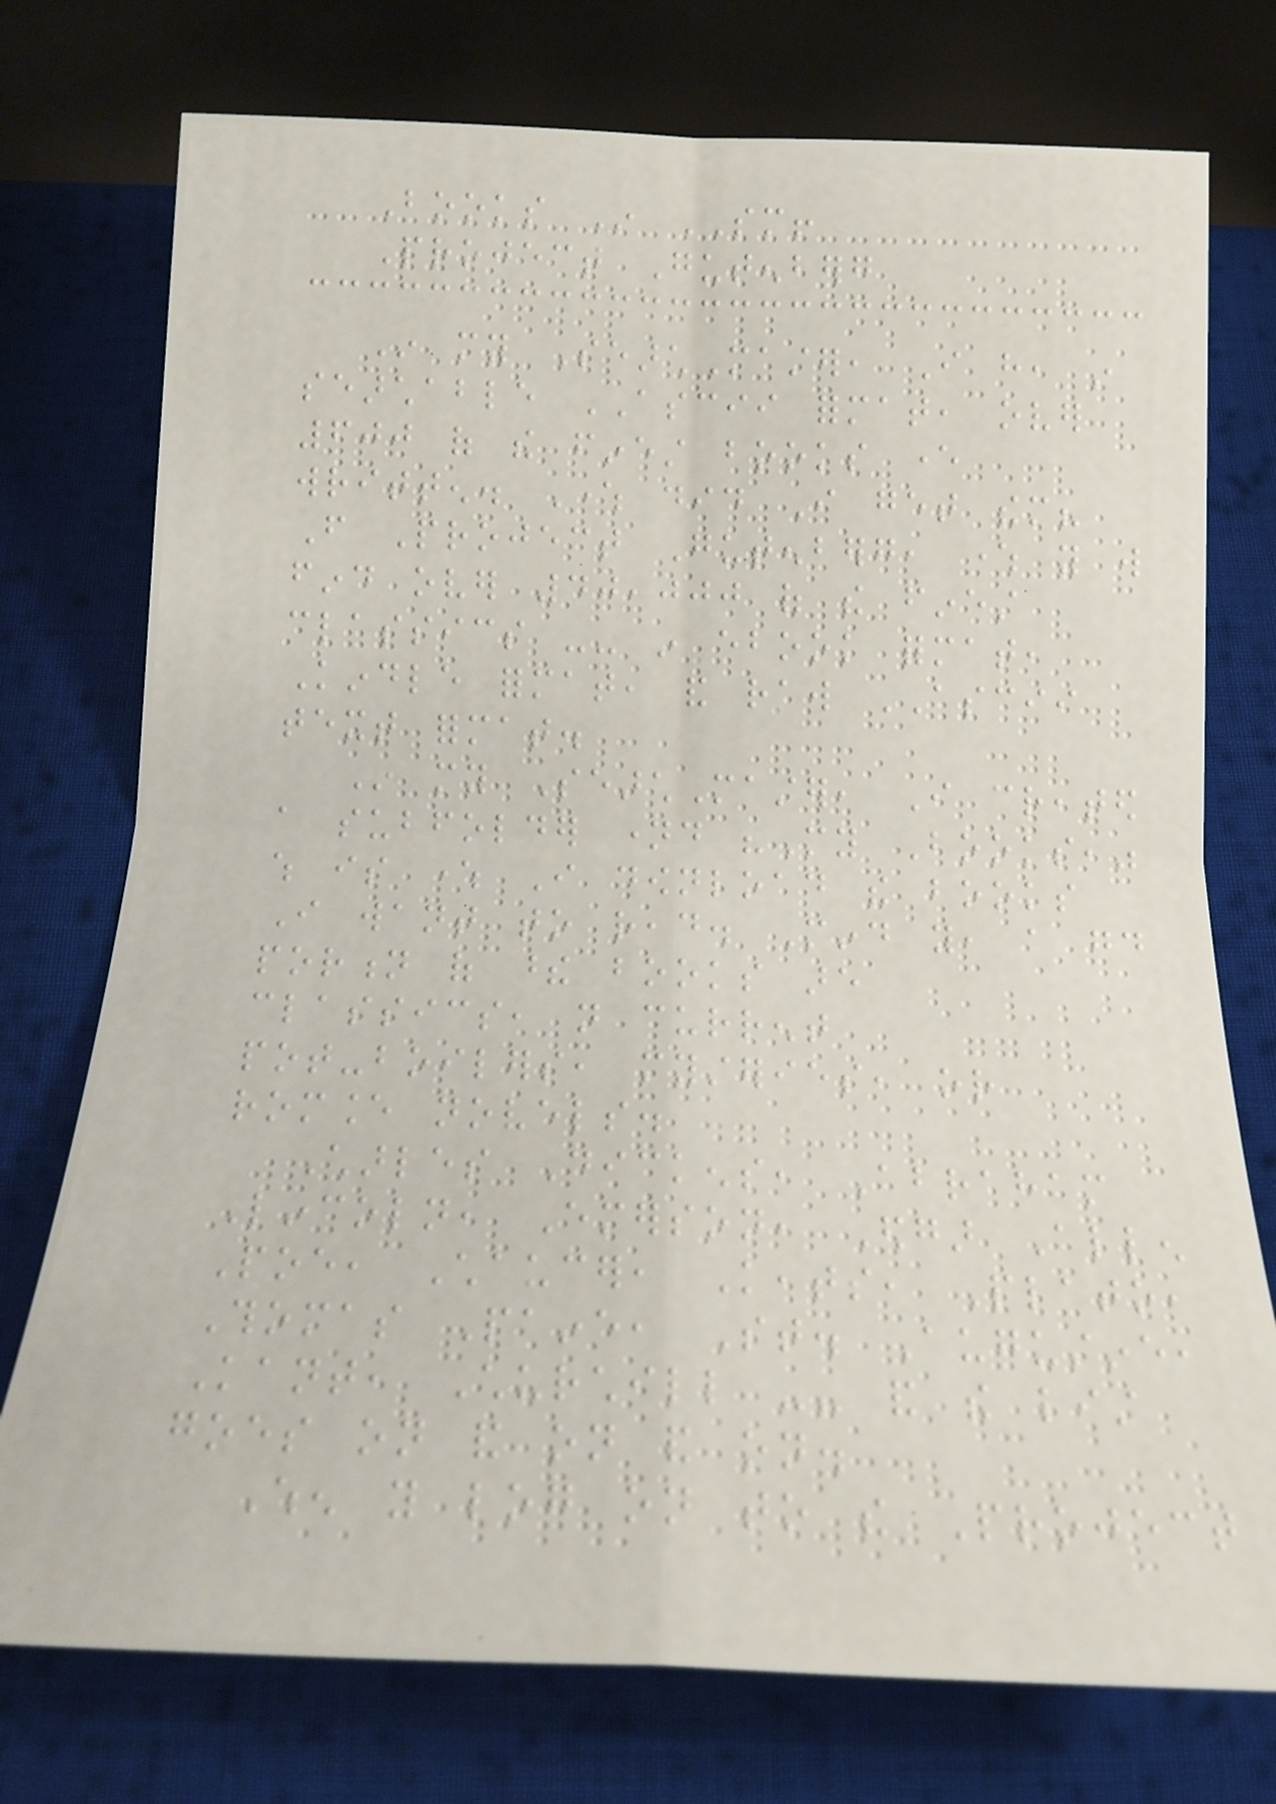Books In SM!
Project Gutenberg
In my SearchMaster, I have, in
searchable ASCII format, over
600 of the finest books ever
written. Where did I get them?
From Project Gutenberg, where you will
find over 40,000 of the finest
classics -- in ebook format,
Kindle format, and raw ASCII
text format.
In my SearchMaster, I created
a subfolder named "My Books,"
which is where I download the books
I want to read. Mind you, a good
portion of these books are
classics, not current
pot-boilers, mysteries, or
romance novels.
Charles Dickens, Abraham
Lincoln, Emerson, Edgar Allen
Poe, Chaucer, Keats, Plato,
Thomas Paine, St. Augustine,
Kant, Churchill -- and the list
goes on and on and on.
When you log on to the Project
